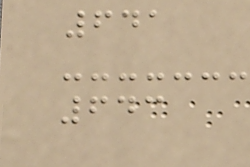641
643
